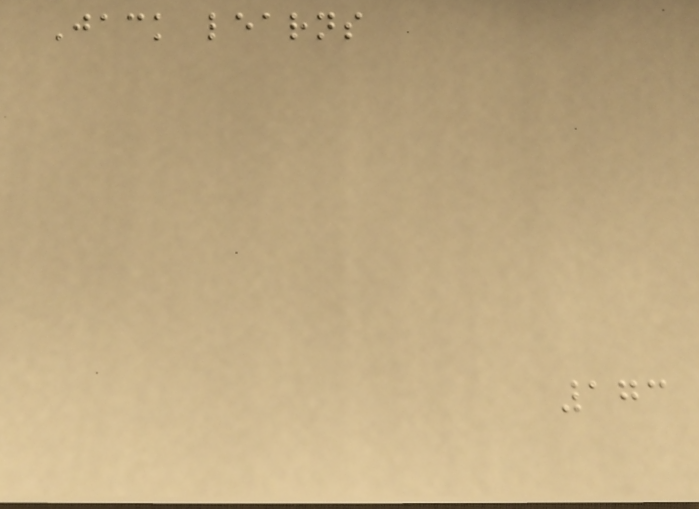Jack learns
173
